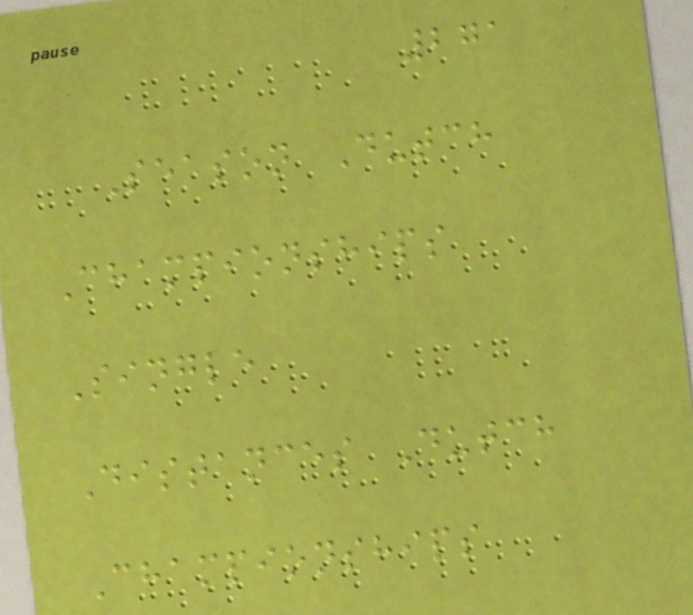271
Season Dutch
Championships
Single
Distances Dutch
Championships
